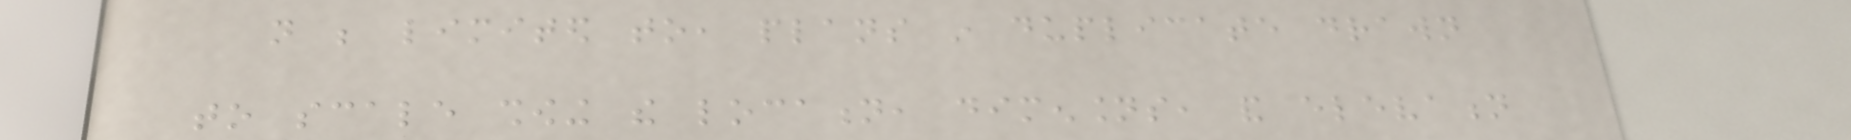not be limited to, plans in duplicate drawn
to scale showing the location, dimensions, and elevation
